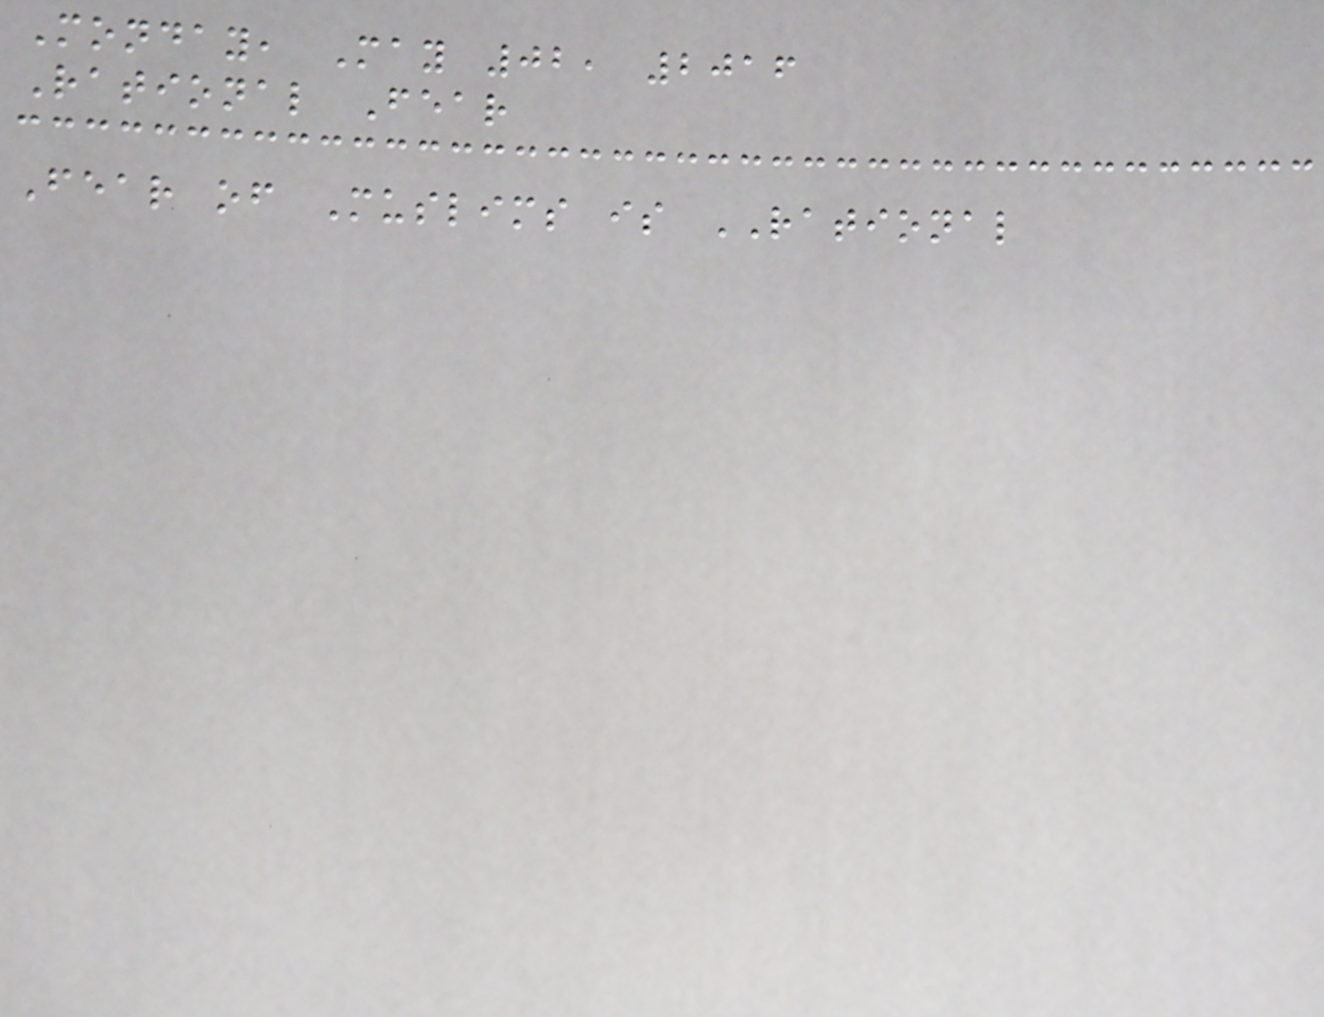Monday, May 02, 2016
Rational Fear
Fear of Muslims is RATIONAL
